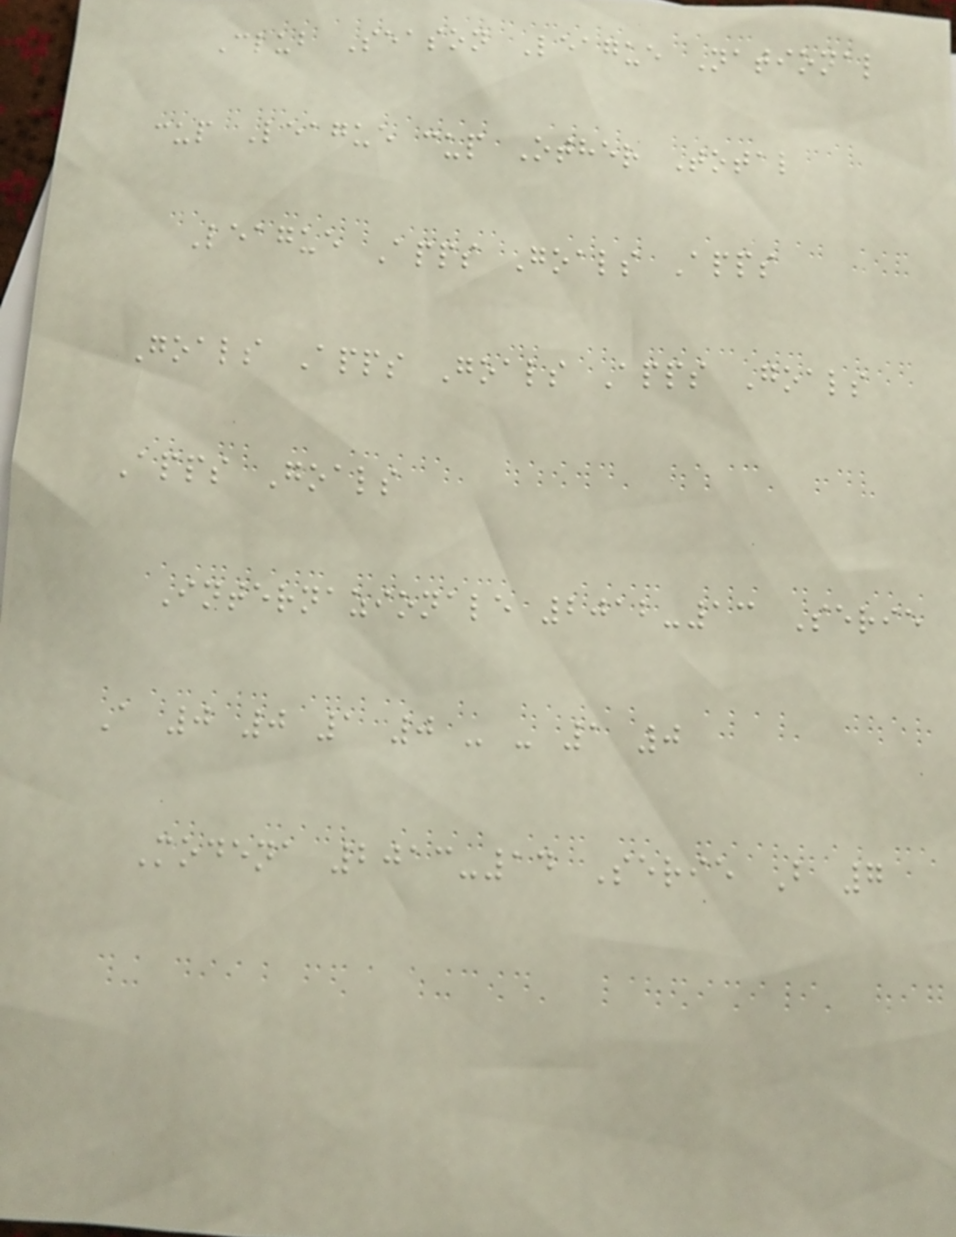Club Season League National
cup League cup Other Total
League Apps Goals Apps
Goals Apps Goals Apps Goals
Apps Goals
Internazionale 2012-13 Serie
A 0 0 1 0 - - 1 0
Modena 2013-14 Serie B 7
